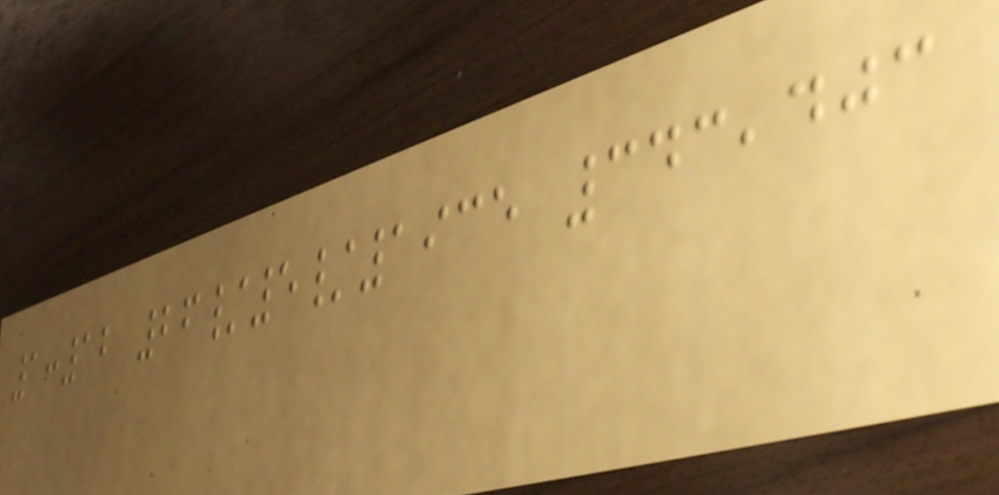1:12 26/5/1935 343,403
